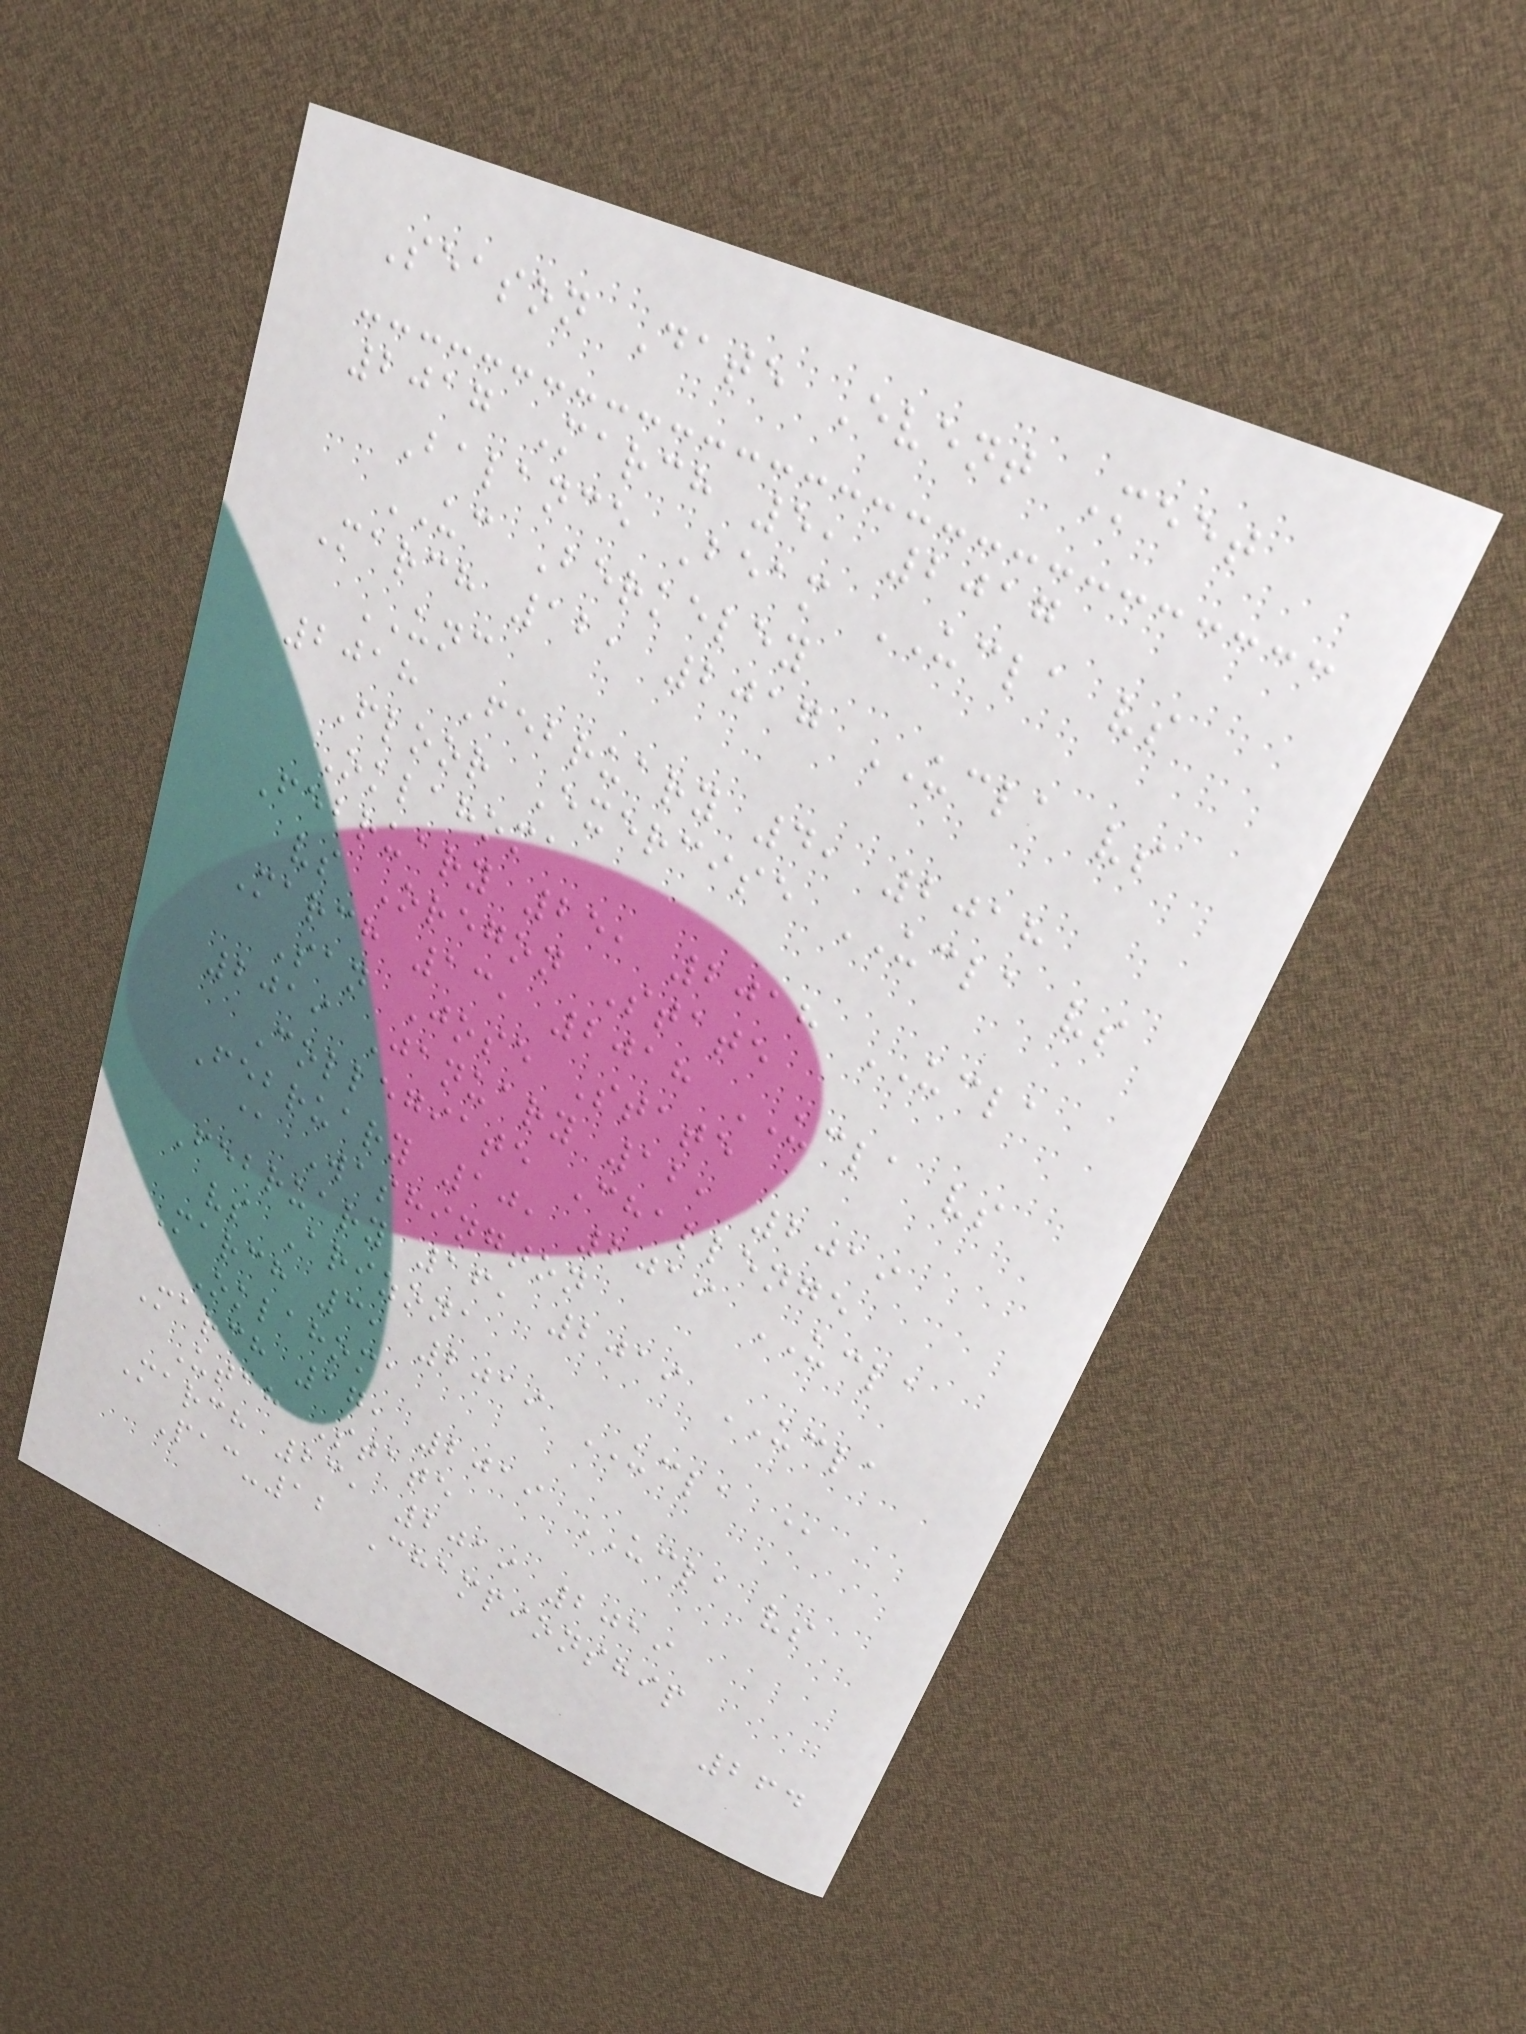Season Date Event Meet
2017 March 5, 2017
Balance Beam UCLA vs
UC Berkeley
March 12, 2017 UCLA vs
UNC
2018 February 4, 2018
Floor Exercise UCLA vs
Oklahoma
February 25, 2018 UCLA
vs Oregon State
March 13, 2018 UCLA vs
San Jose State
2019 January 12, 2019
Collegiate Challenge
February 10, 2019 UCLA
@ Washington
February 16, 2019 UCLA
vs Arizona
March 3, 2019 UCLA @
Oklahoma
March 17, 2019 UCLA vs
Utah State
March 23, 2019 2019
Pac-12 Championship
264
